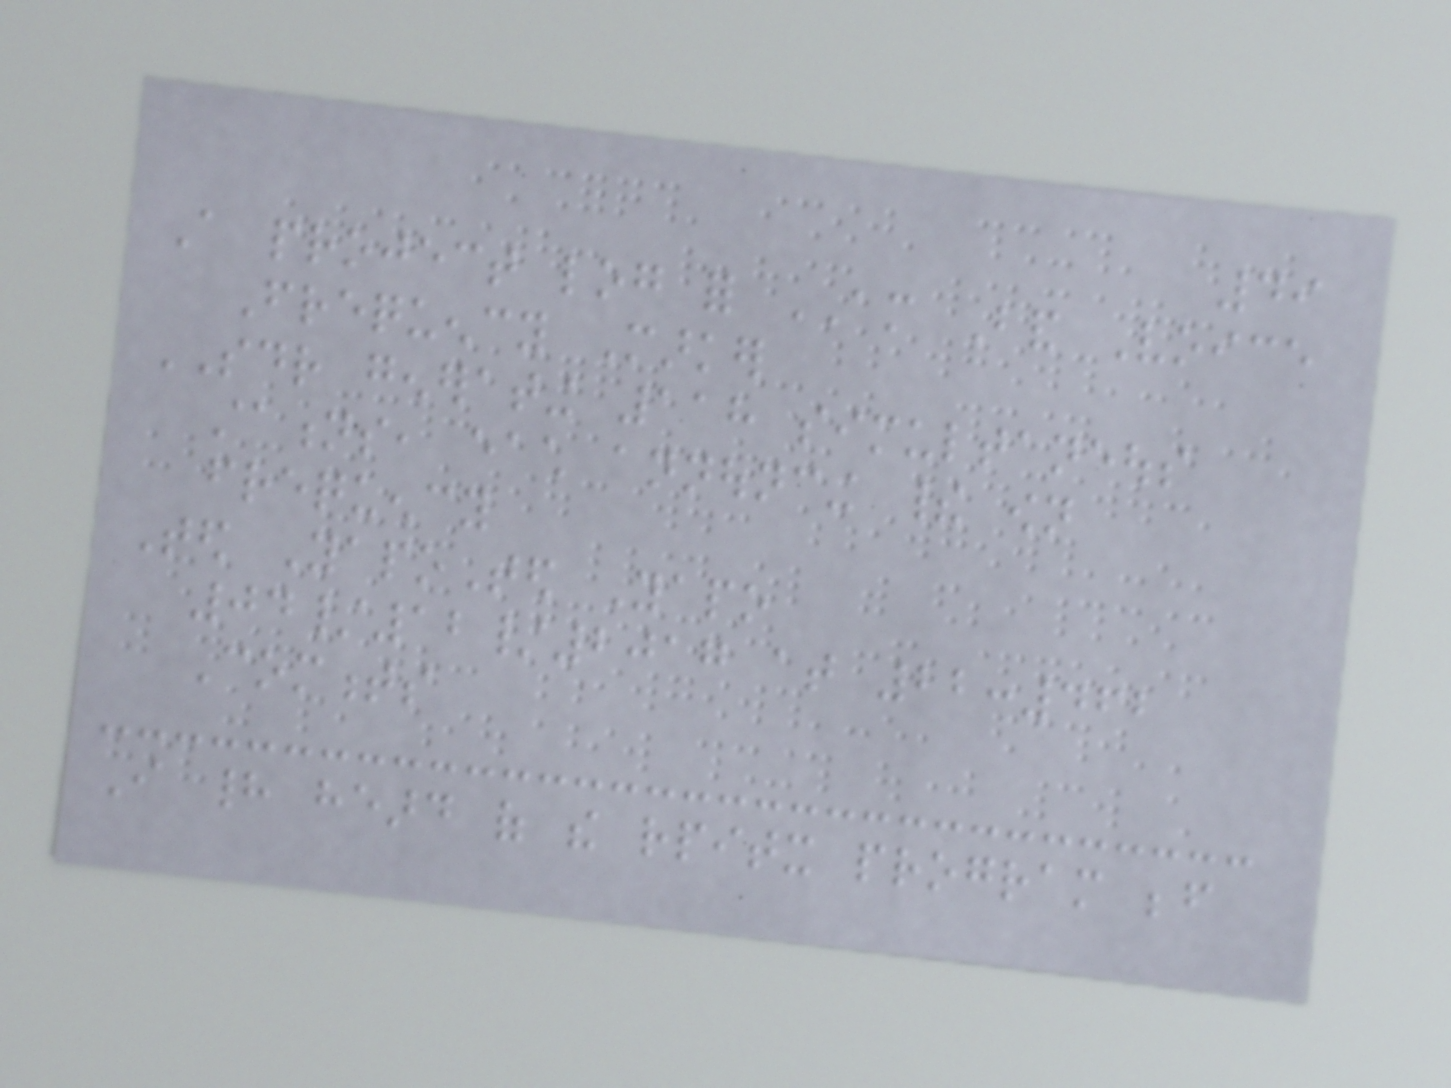49
A project log for AM Band Voice
Frequency Marker
SDR generating 118 simultaneous
stations, each announcing their own
frequency
Ted YapoTed Yapo
04/12/2017 at 22:462
Comments
I had heard of the rpitx program before
